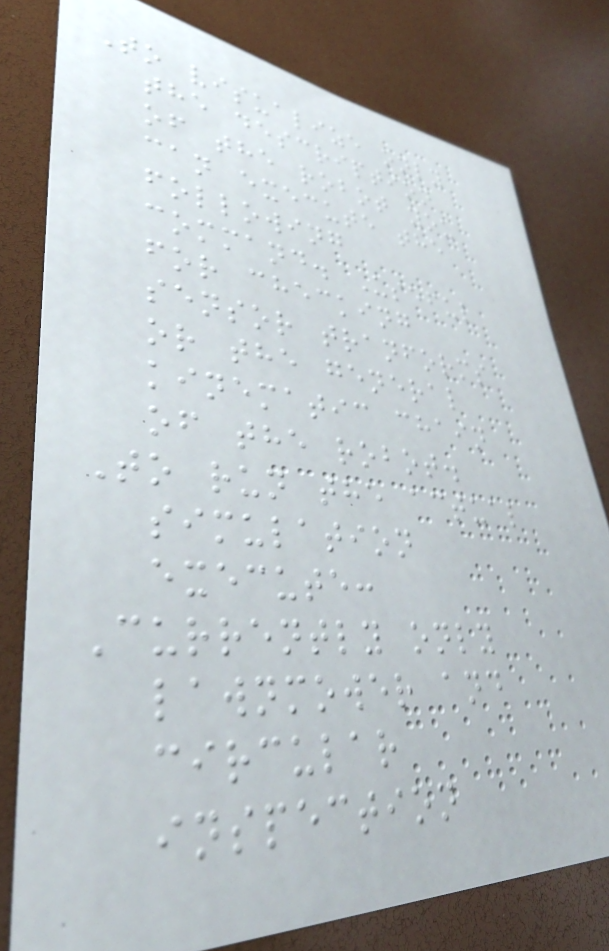To visualize only
the description
of the robot you
can execute the
following
command. Useful
for checking
sensor tranforms
or the general
kinematic chain
of the robot.
To run the actual
simulation
execute:
Currently only
lawnmower and
circular
inspection
